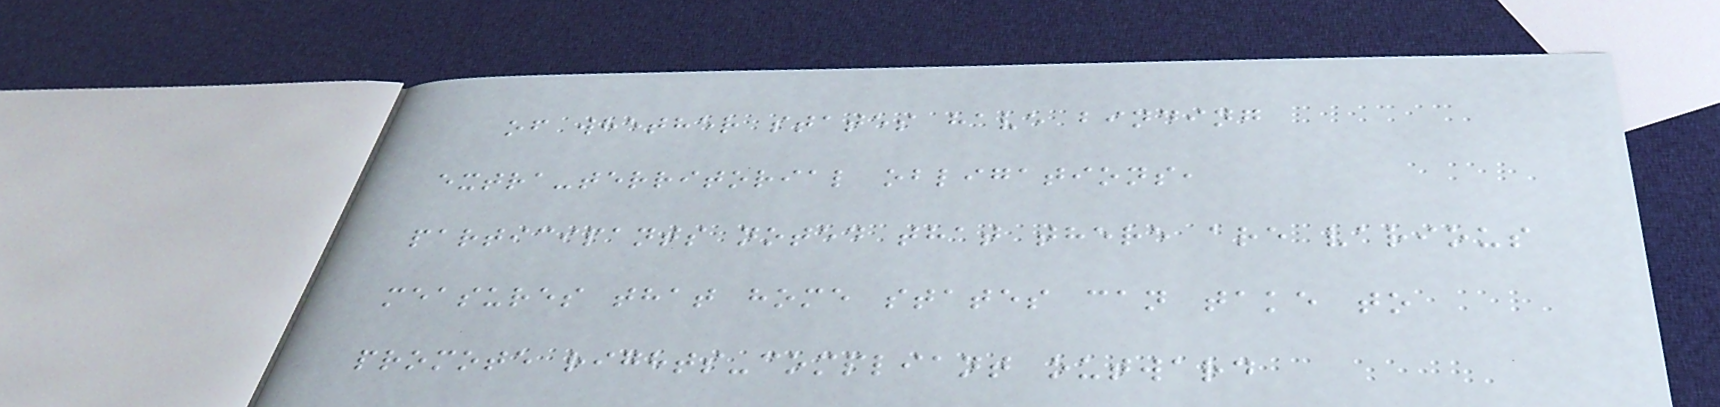of whether states have binding
extra-territorial obligations,
participants noted that there are various
measures that home states can take to
promote rights-compliant outward
